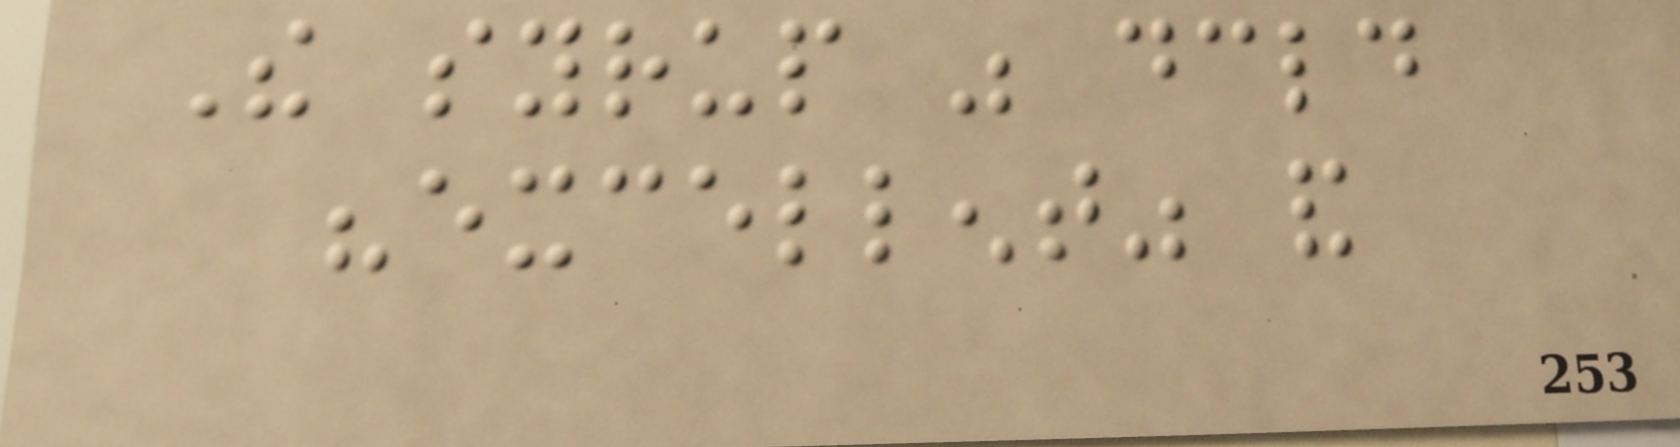The syrup was declared
"excellent" and
